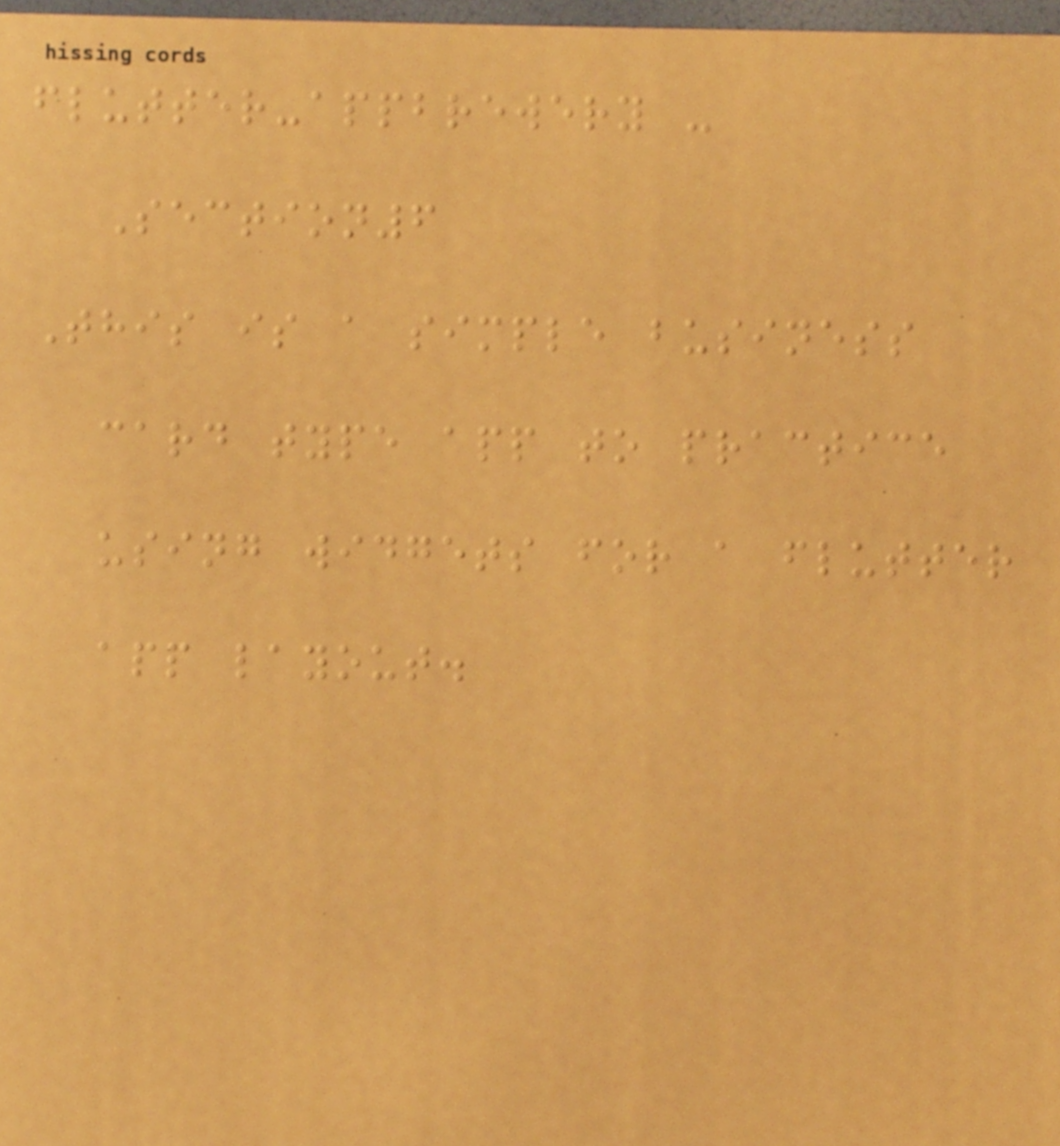flutter-appbrewery -
Section6
This is a simple business
card type app to practice
using widgets for a flutter
app layout.
